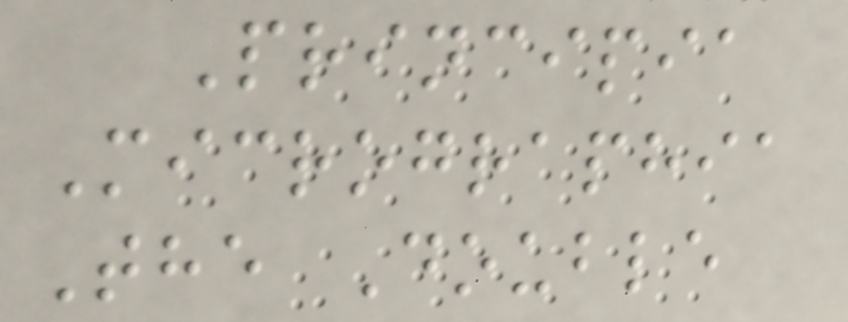Principia
Micrographia
The Double
